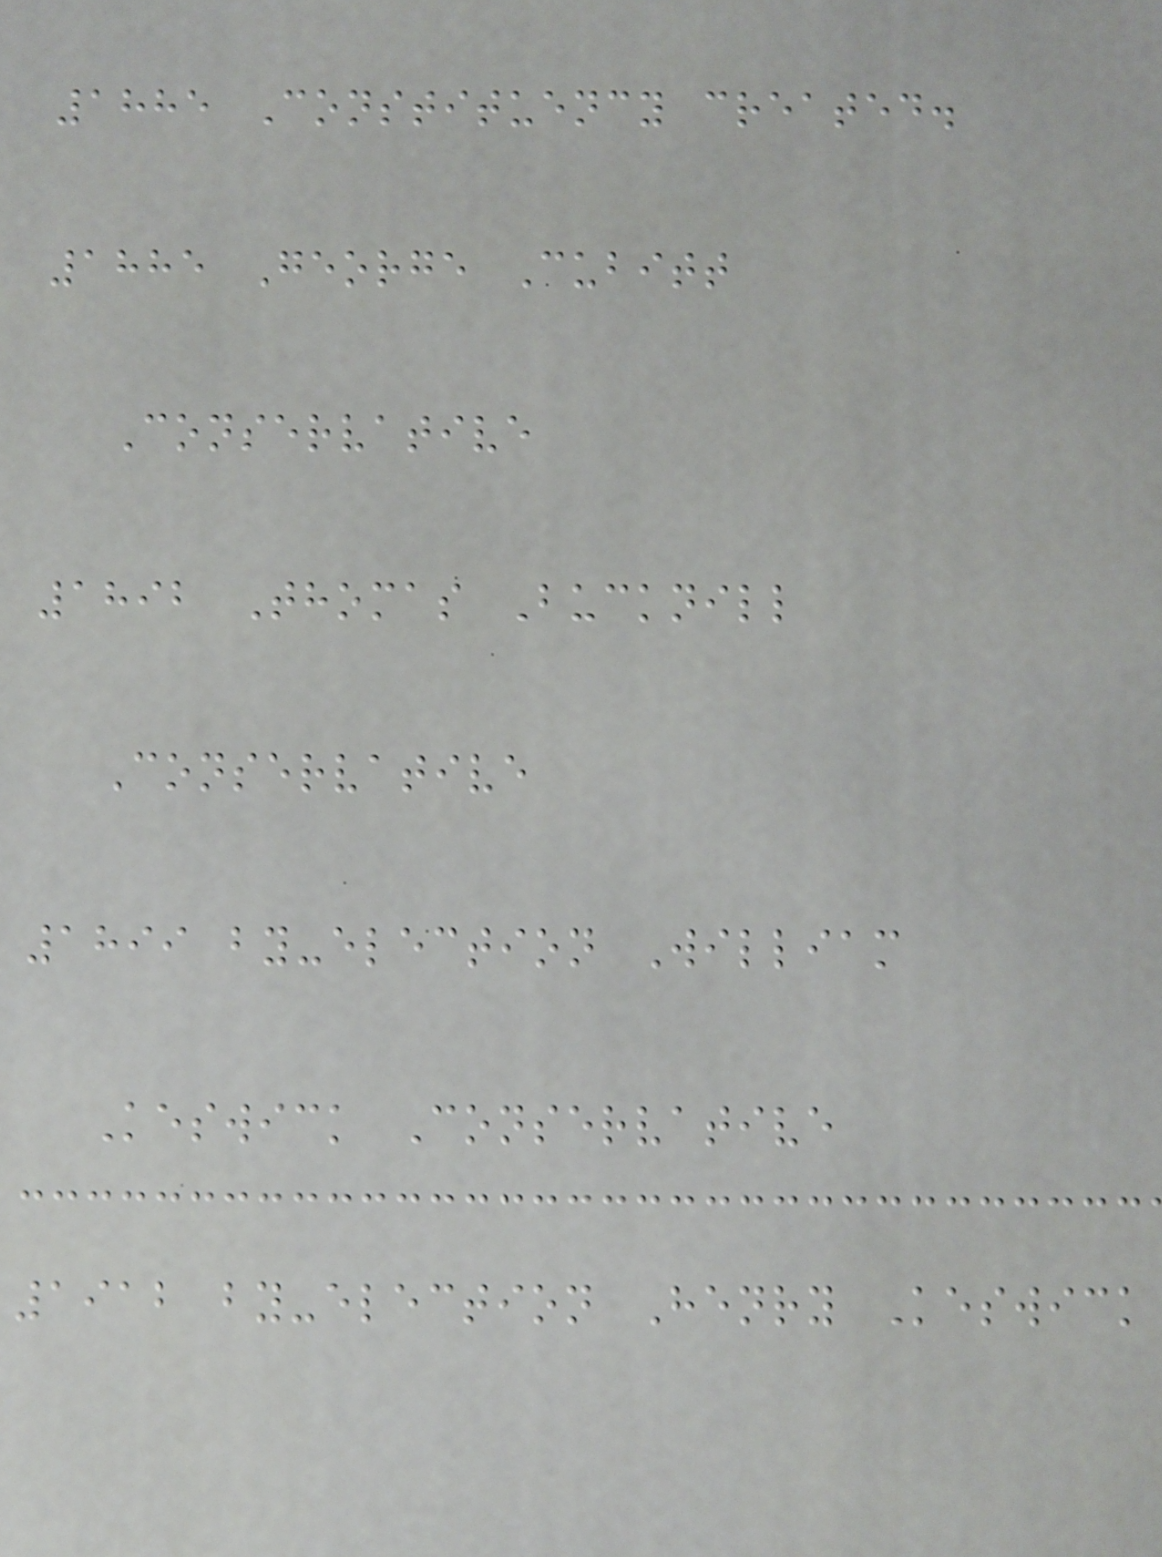1885 Constituency created.
1885 George Cubitt
Conservative
1892 Thomas Bucknill
Conservative
1899 by-election William
Keswick Conservative
1912 by-election Henry Keswick
